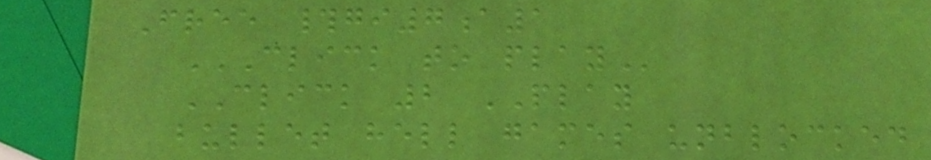Free #gi7a1
CLICK TO PLAY
CLICK 2 PLAY
bullet hell games unblocked
